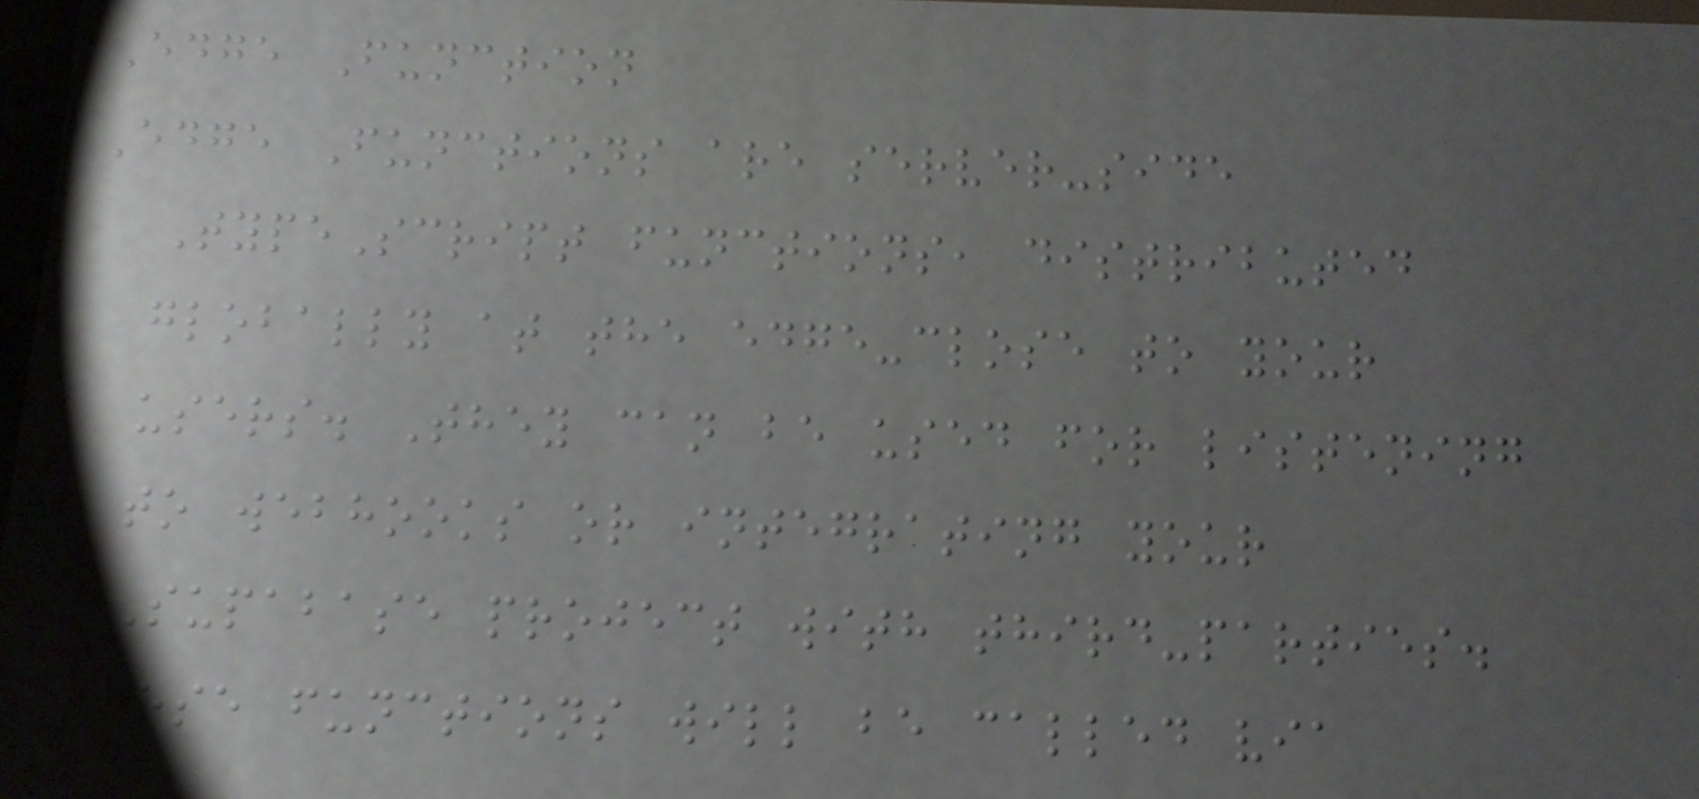Edge Function
Edge Functions are server-side
TypeScript functions, distributed
globally at the edge-close to your
users. They can be used for listening
to webhooks or integrating your
Supabase project with third-parties.
These functions will be called via
